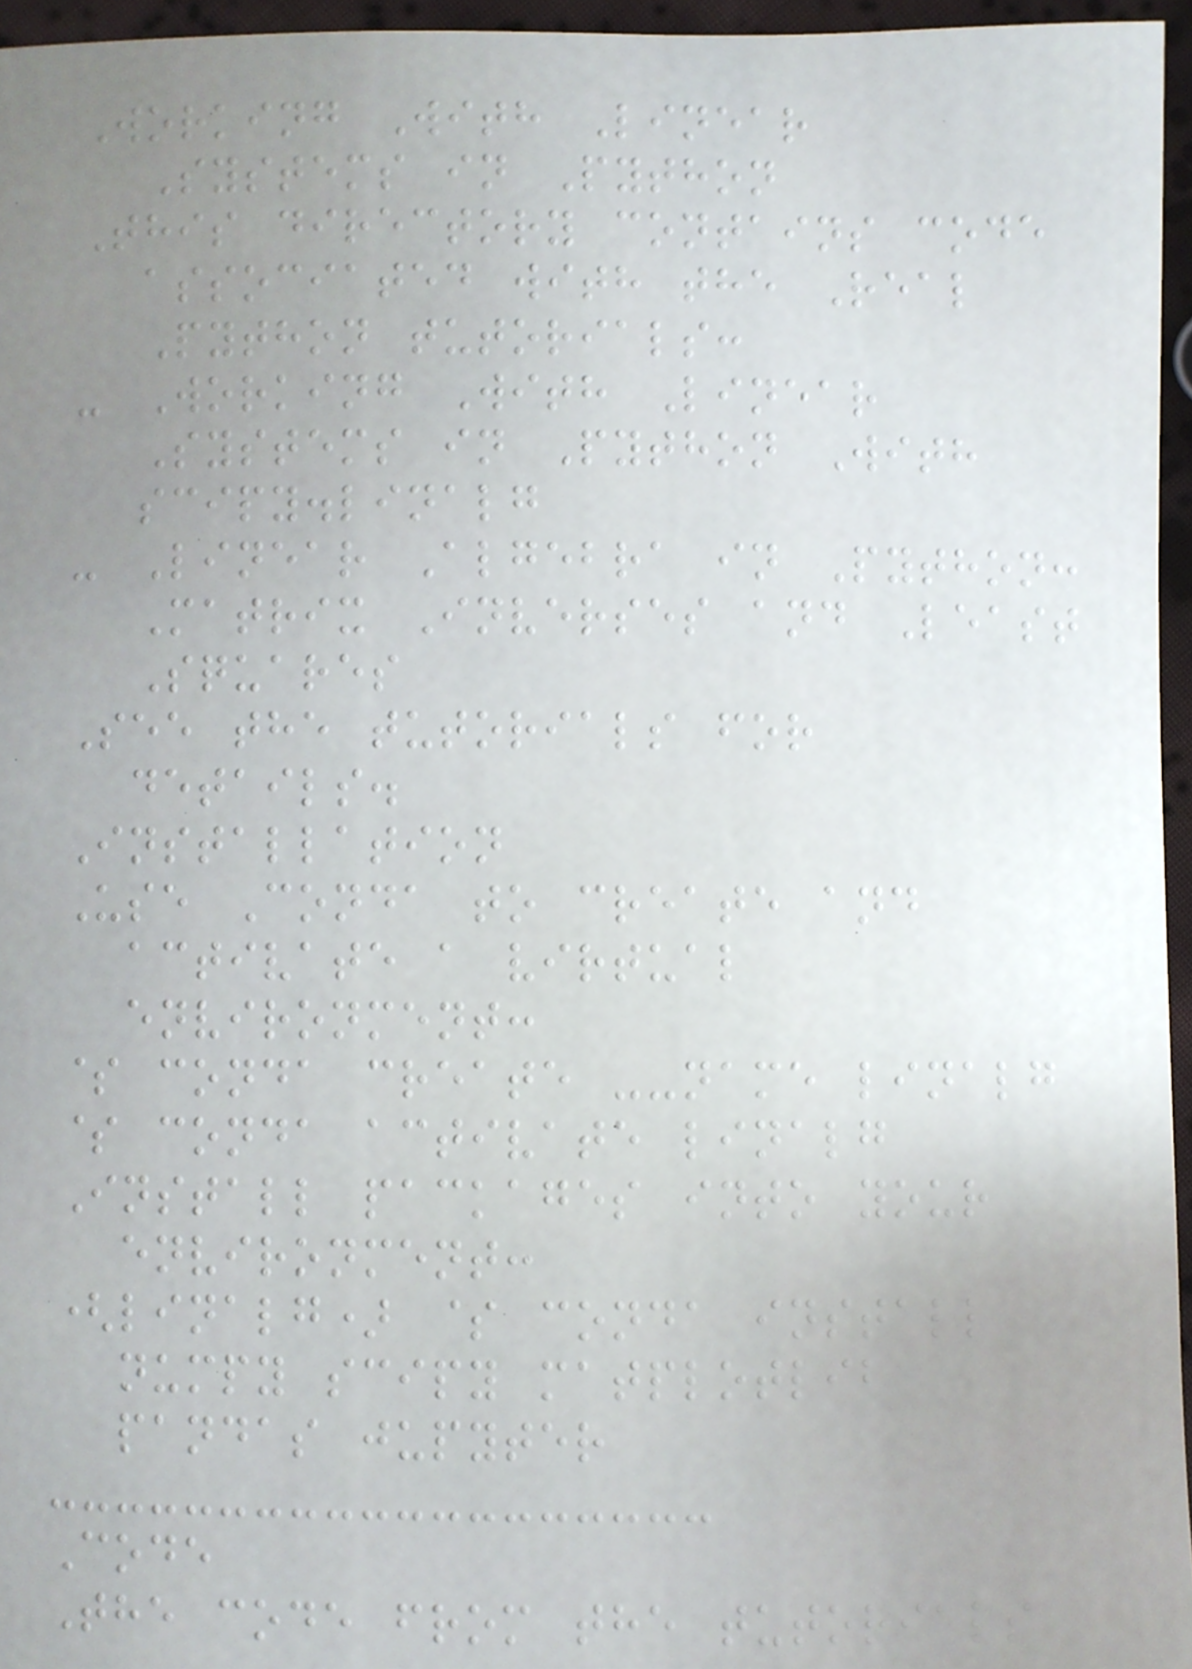Working With Linear
Systems in Python
This directory contains code
associated with the Real
Python tutorials:
- Working With Linear
Systems in Python With
scipy.linalg
- Linear Algebra in Python:
Matrix Inverses and Least
Squares
See the tutorials for
details.
Installation
Use Conda to create and
activate a virtual
environment:
$ conda create --name linalg
$ conda activate linalg
Install packages into your
environment:
(linalg) $ conda install
numpy scipy matplotlib
pandas jupyter
Code
The code from the tutorials
